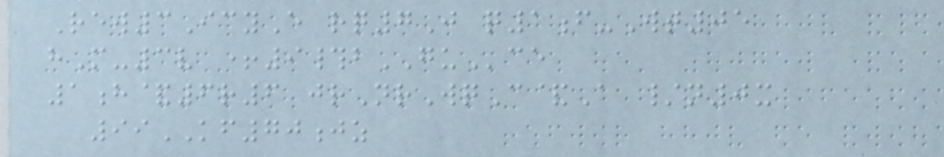Rew3IcyE rq7J q1f-Wt05
hM-3v +9#bGUce
1h&6r6 jrNrWqC&A /n0x
99KF70jz
